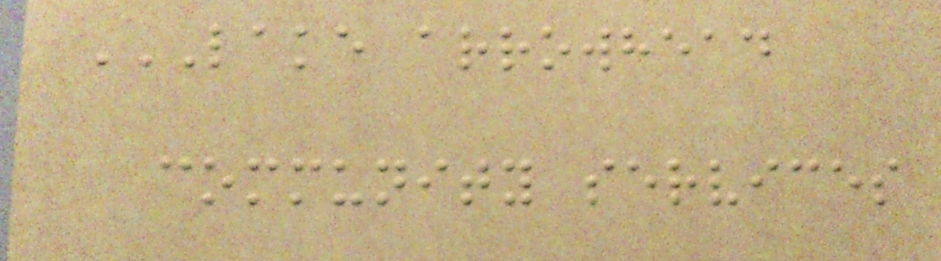LAKE ARROWHEAD
COMMUNITY SERVICES
